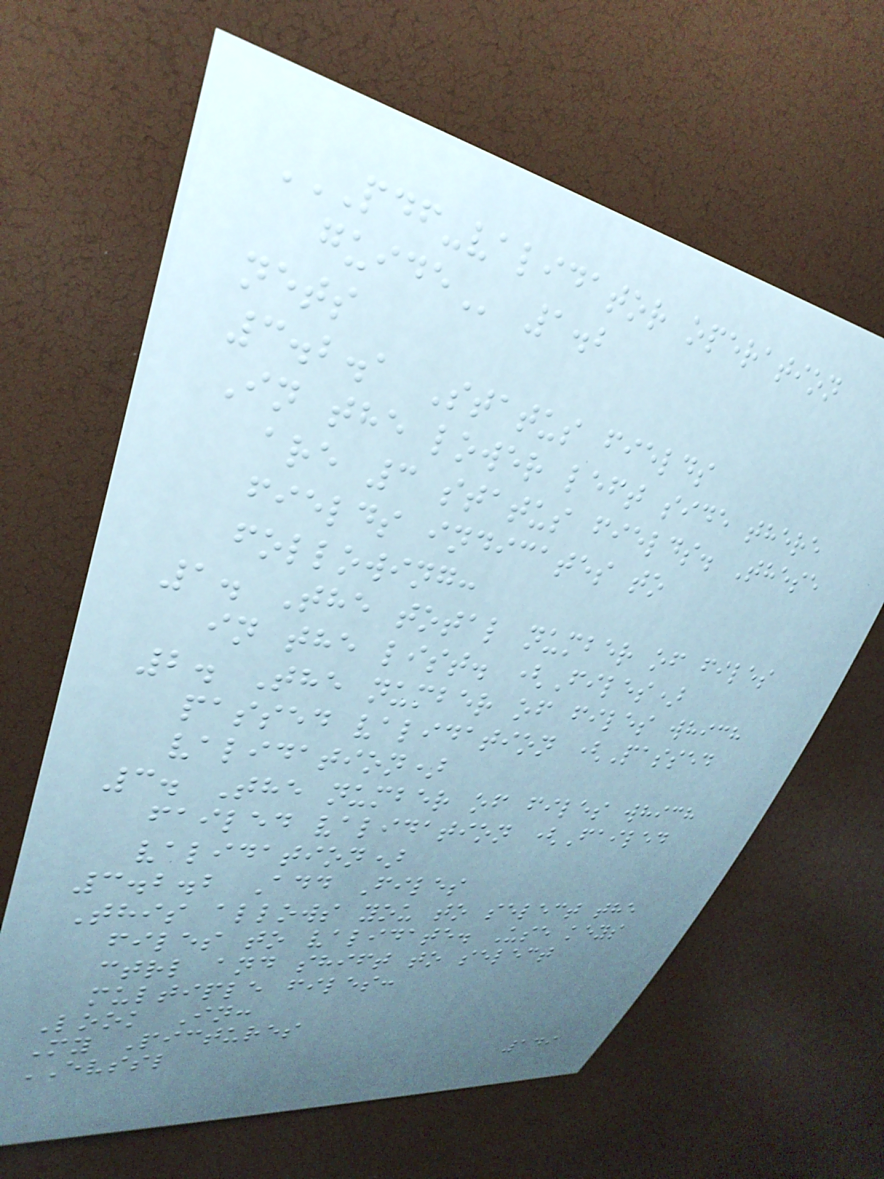PDF-VALIDATOR OPERATION
GUIDE 1.2
nets
3.2.1 Status fields
In the lower left side there
are 3 status fields. These
fields indicates to
following:
1. The total number of files
in the list. (Files)
2. The number of files which
passed validation (Passed
validation)
3. The number of files which
failed validation (Failed
validation)
3.2.2 Add Files
This allows you to select the
files to validate. Use keys
ctrl and shift to select
multiple files:
Look In:
My Pictures
EVSSL
149
